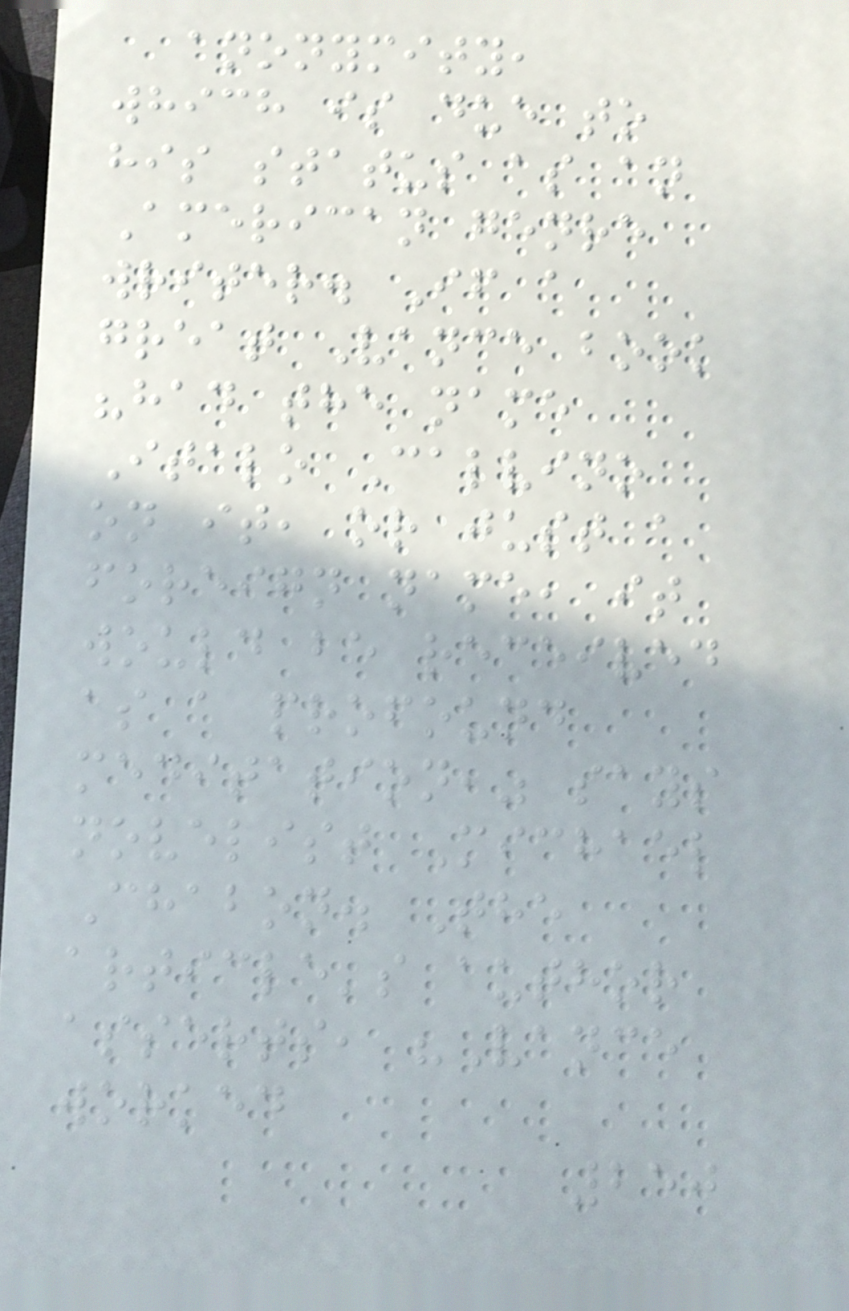anonymity,
which is due to
his status as an
American genre
writer. If a
great Vance book
"had the name
Italo Calvino
on it, or just a
foreign name, it
would be received
as a profound
meditation," says
novelist Michael
Chabon. The
article's author
asserts, "Vance
worked
250
